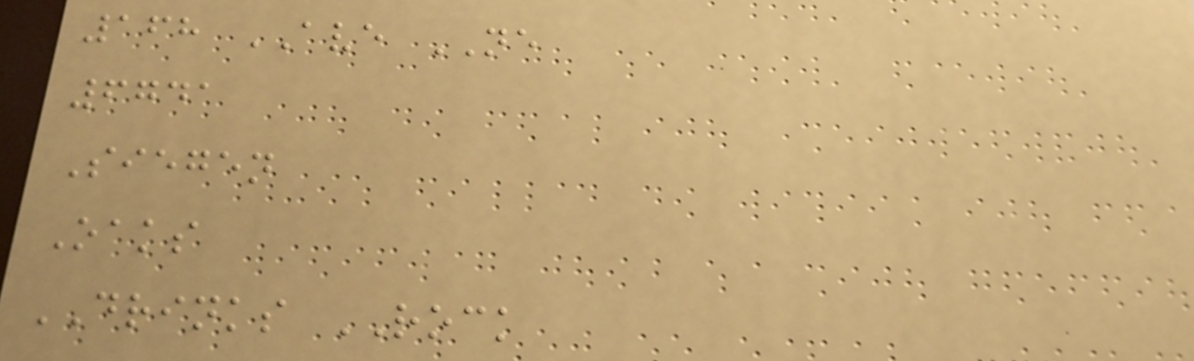168 AVE NE
6741
Siegen
Oaks
DRINKS ROCK
